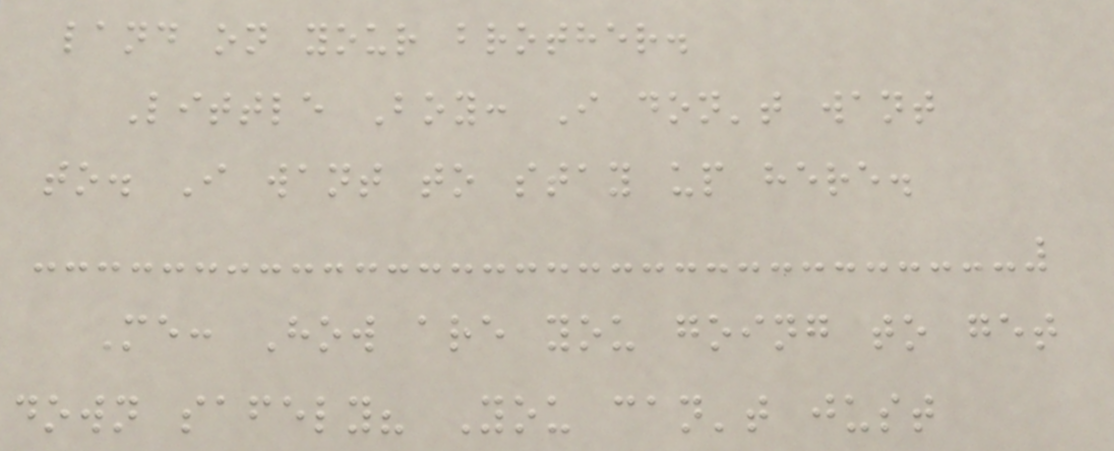land on your brother.
Little Boy: I don't want
to. I want to stay up here.
Me: How are you going to get
down safely? You can't just
